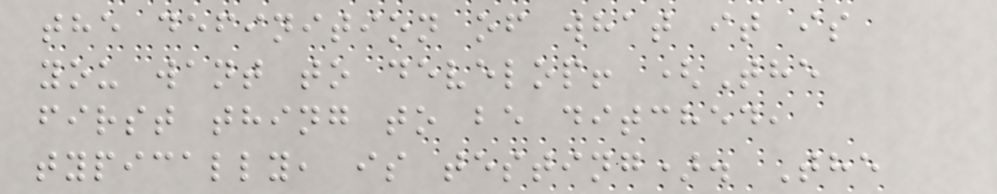the definition of what it is
you want to develop! (The
first thing to be ditched,
typically, is testing). The
